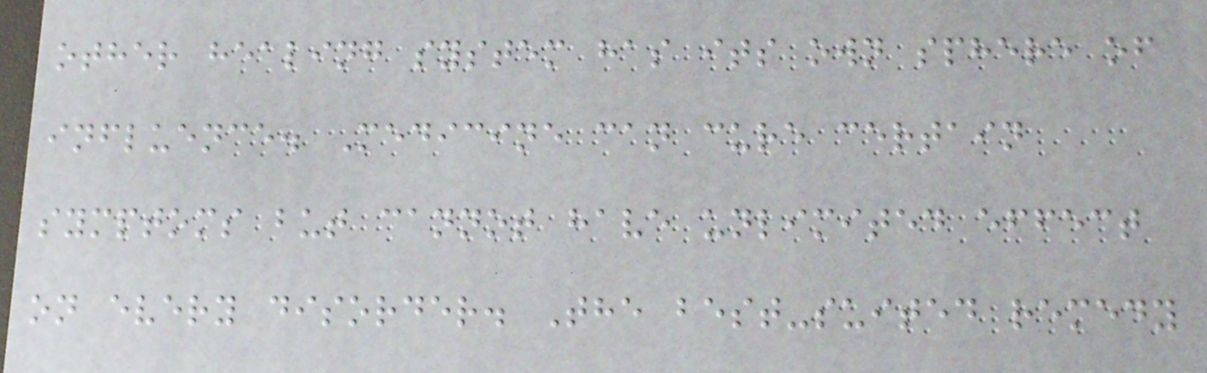other healing system has its own sphere of
influence. Medicine can cure certain
symptoms but cannot have unlimited effect
on every disorder. The best-suited remedy
